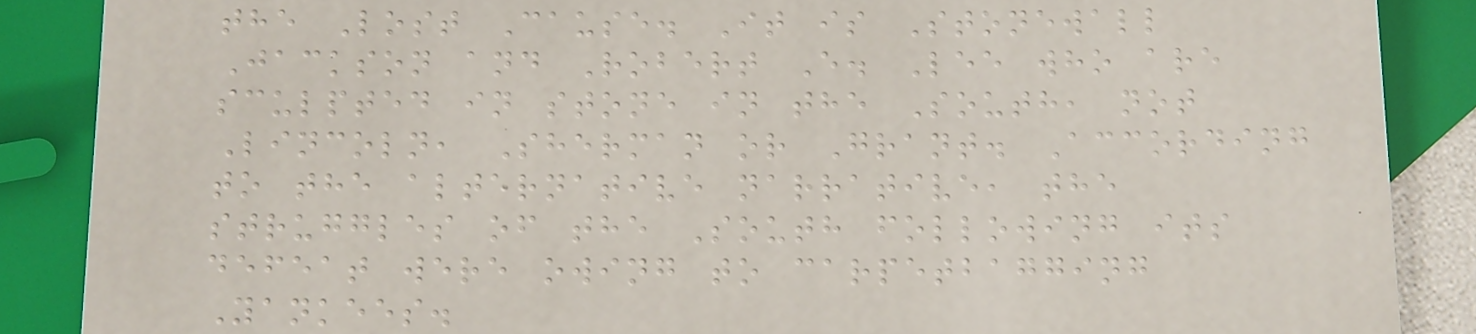the Lost Cause. It is Stonewall
Jackson and Robert E. Lee who are
sculpted in stone in the South, not
Lincoln, Sherman or Grant. According
to the alternative narrative, the
struggles of the South following its
defeat were owing to carpetbagging
Yankees.
